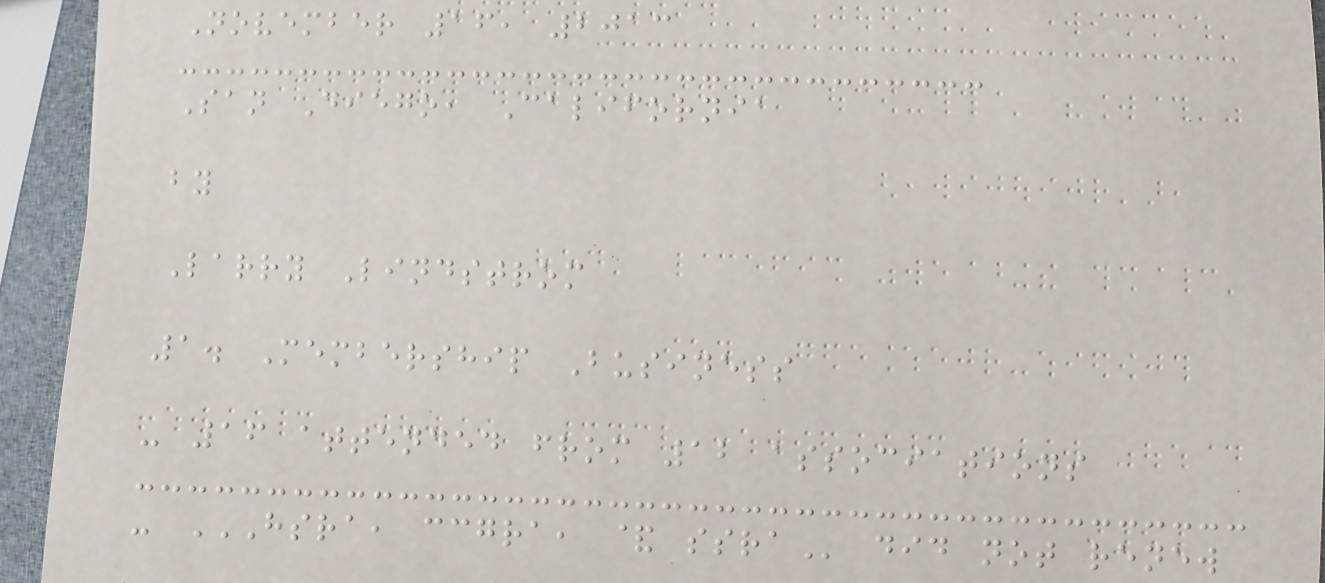November 16, 2013
San Diego, California
by
Larry Lindstrom
1. Membership Business
- 16 attended from 12 associations
- HSRA, CCGRA, & SSRA did not renew
